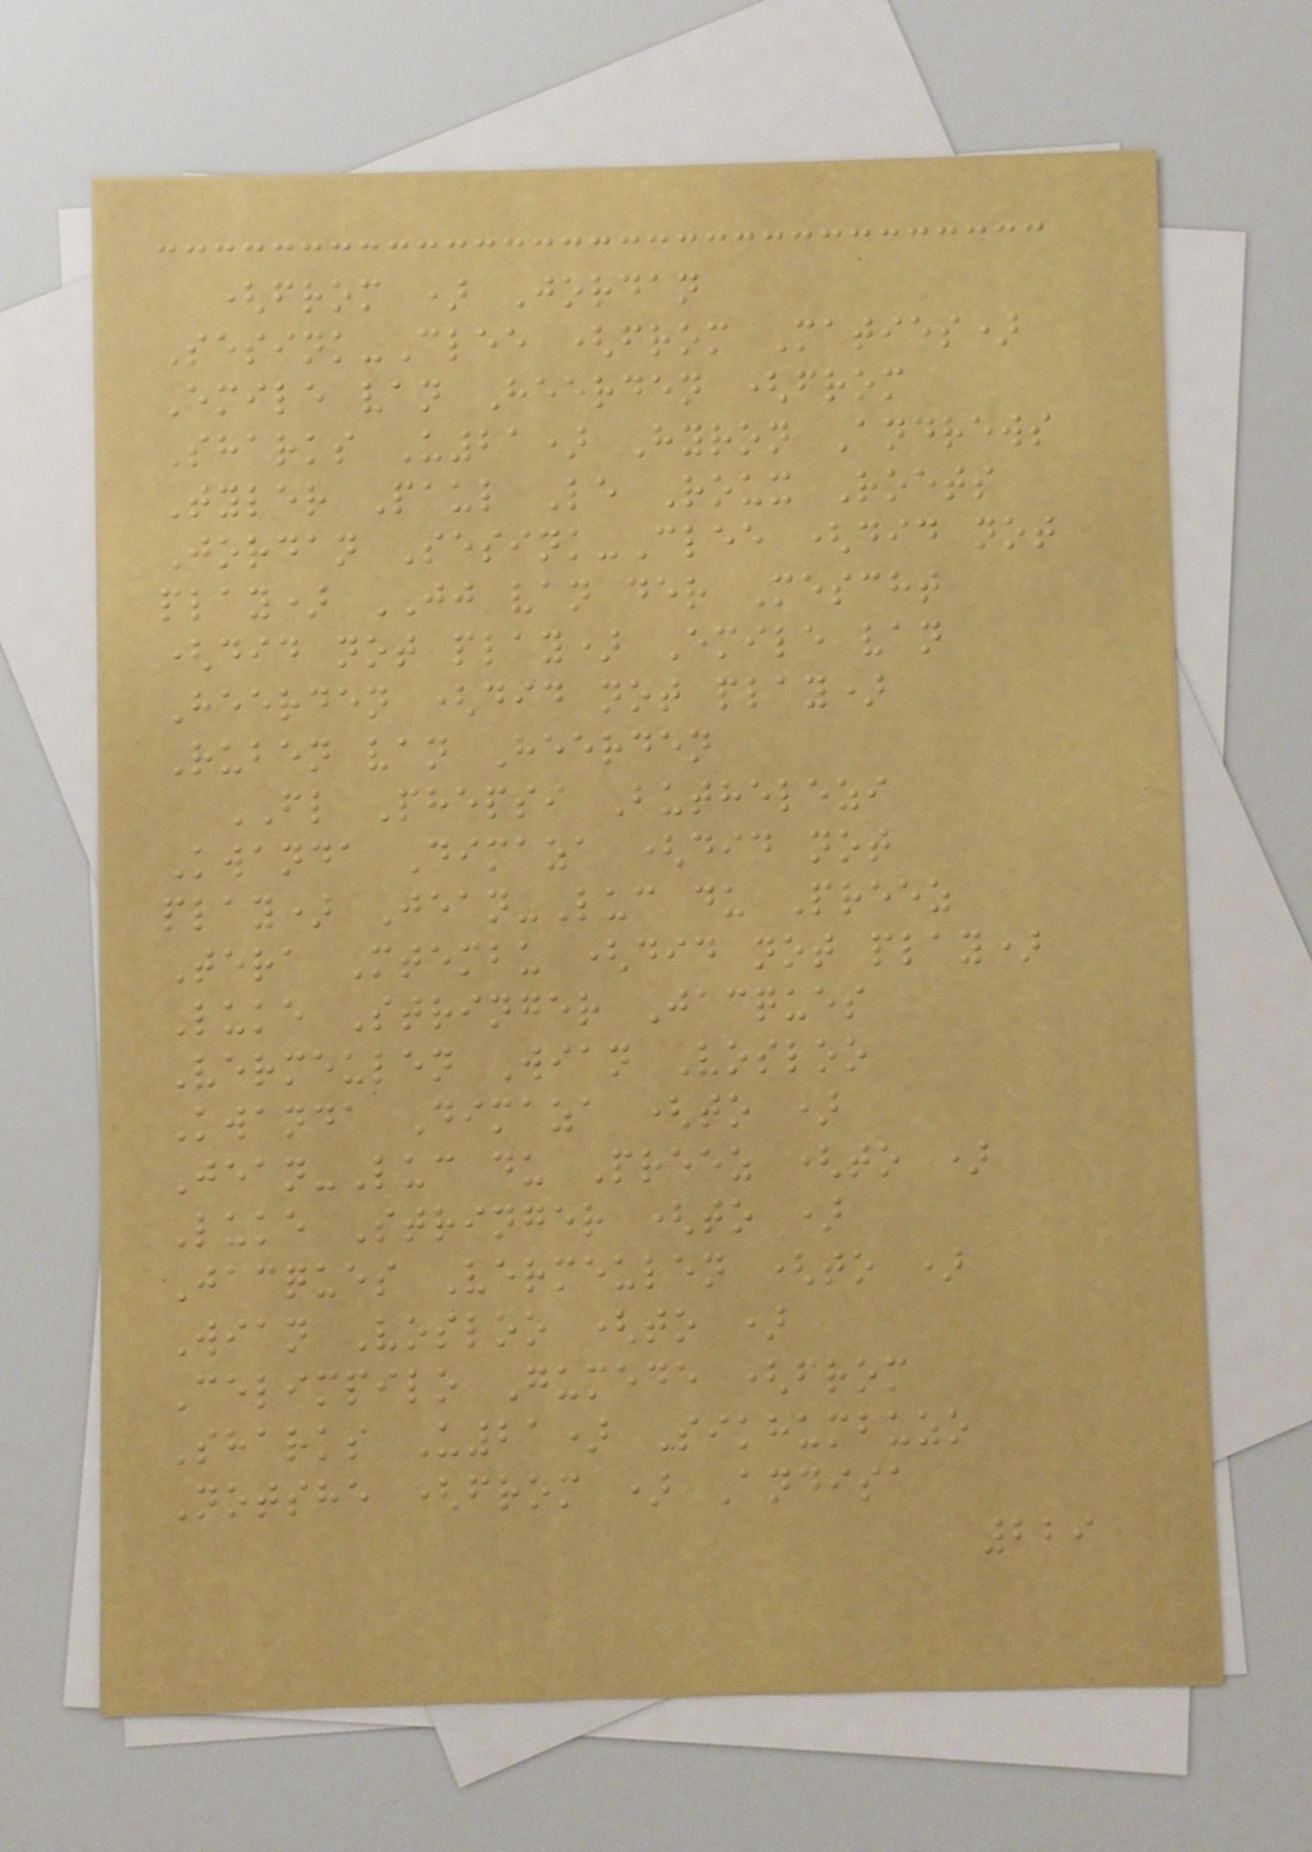(from ) Jordan
Sesink-Clee (from Maties)
Emile van Heerden (from
Sharks U21) Hyron Andrews
Tyler Paul Le Roux Roets
Jordan Sesink-Clee (did not
play) JJ van der Mescht
(did not play) Emile van
Heerden (did not play)
Ruben van Heerden
FL Phepsi Buthelezi
Kwanda Dimaza (did not
play) Jean-Luc du Preez
Tera Mtembu (did not play)
Luke Stringer Jacques
Vermeulen Wian Vosloo
Kwanda Dimaza (to )
Jean-Luc du Preez (to )
Luke Stringer (to )
Jacques Vermeulen (to )
Wian Vosloo (to )
Celimpilo Gumede (from
Sharks U21) Sikhumbuzo
Notshe (from ) Andisa
229
